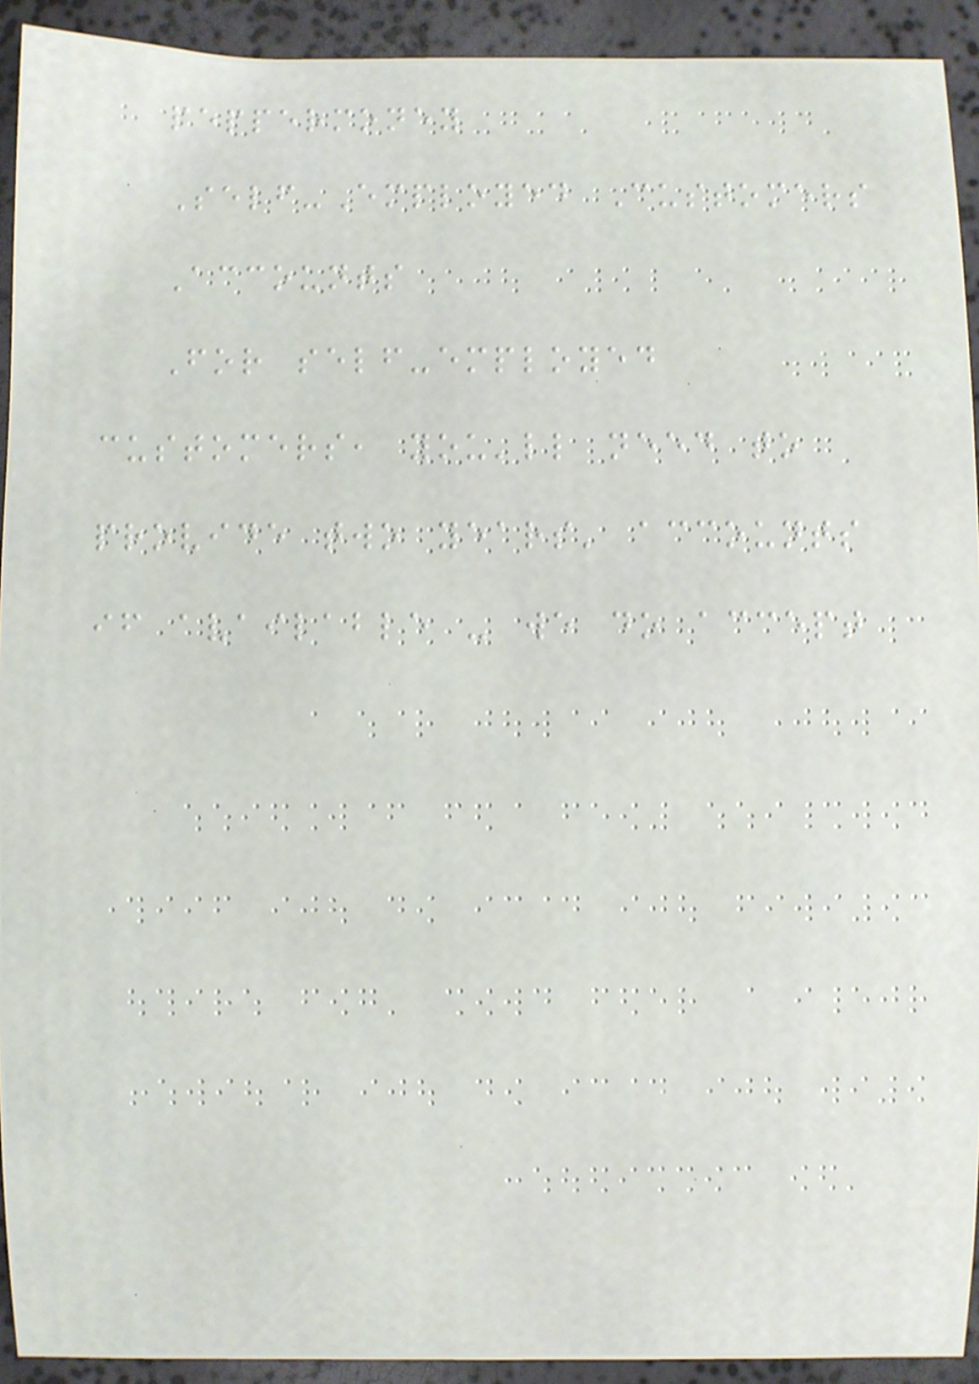peppermoney
Self-Employed Customers
Accounts
For self-employed
customers, you'll need to
provide two years' accounts
if available - we do accept
